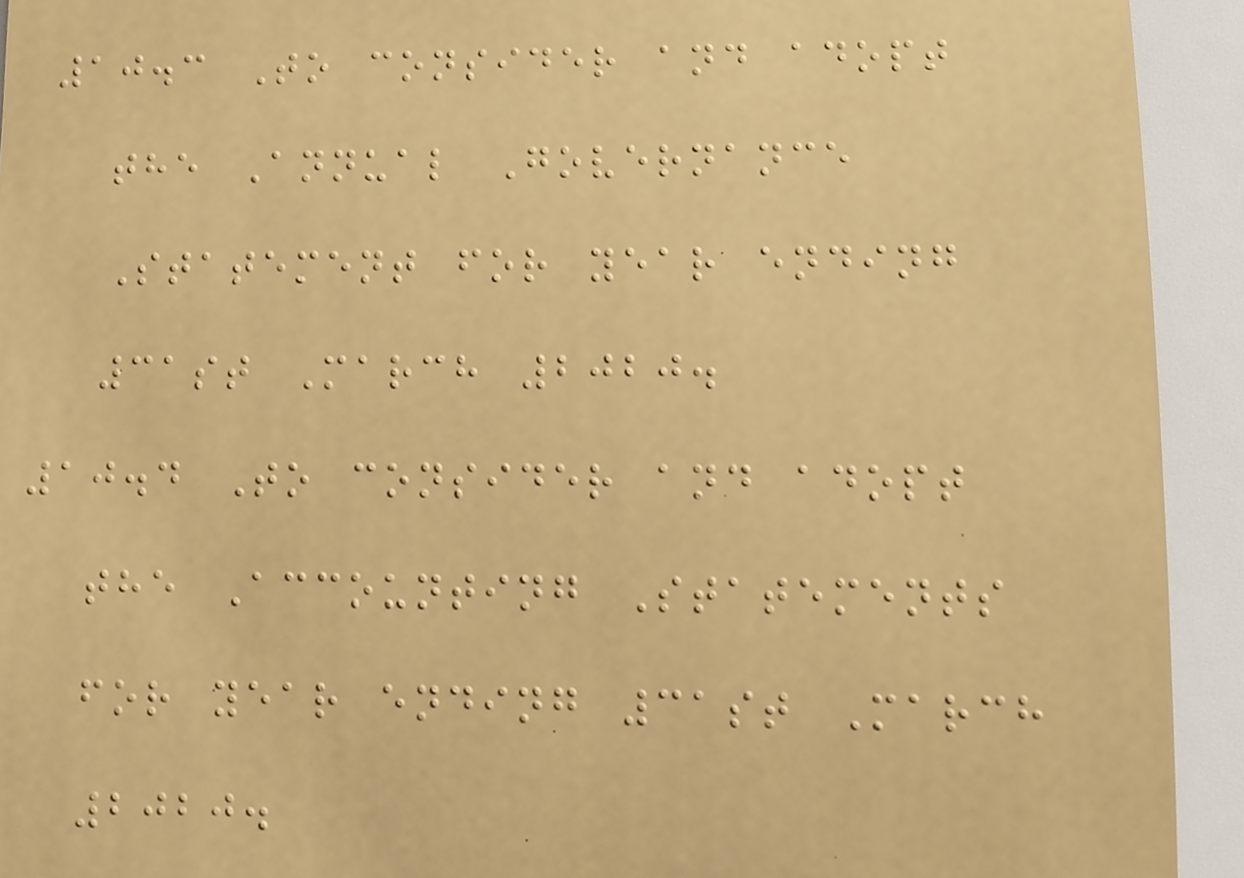10.3 To consider and adopt
the Annual Governance
Statement for year ending
31st March 2020.
10.4 To consider and adopt
the Accounting Statements
for year ending 31st March
2020.
